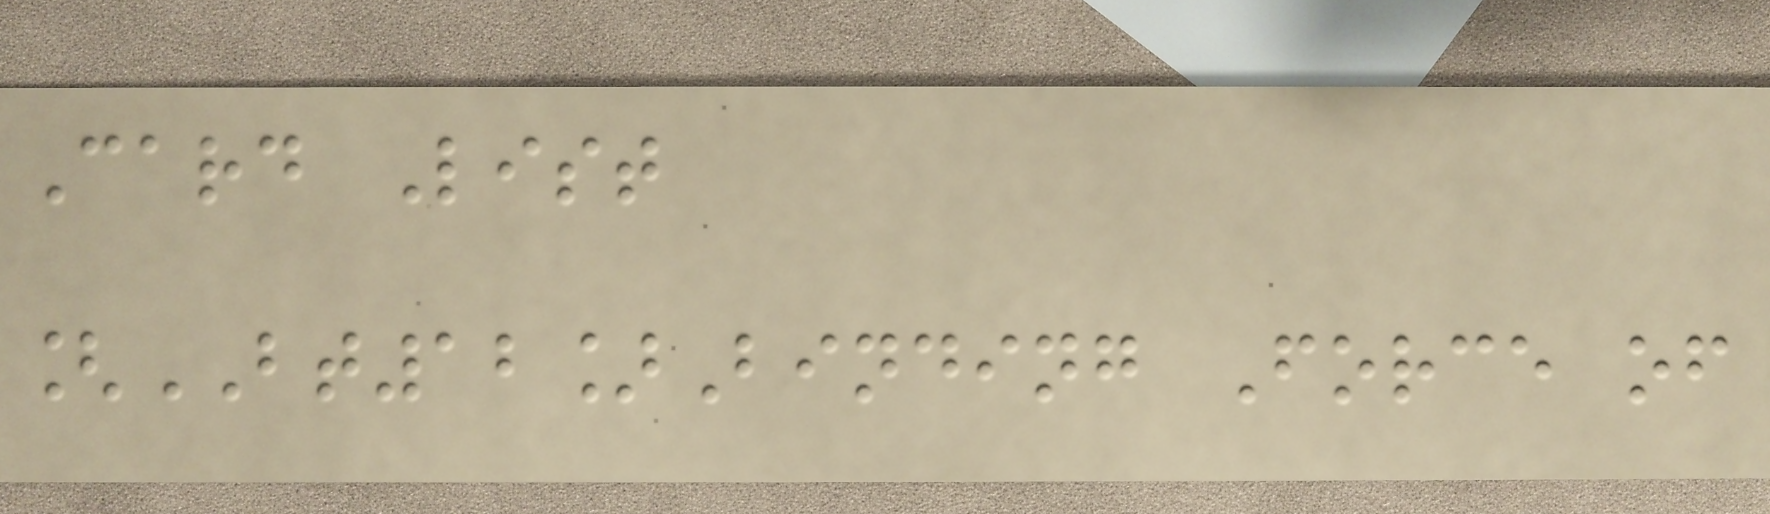Card List
[BT12]Binding Force of
